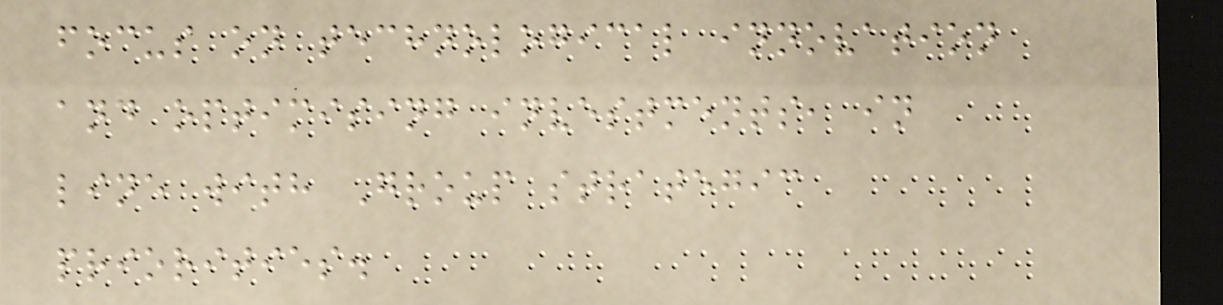focus on technological innovation
and optimising investments, in
line with Group strategic
priorities.
